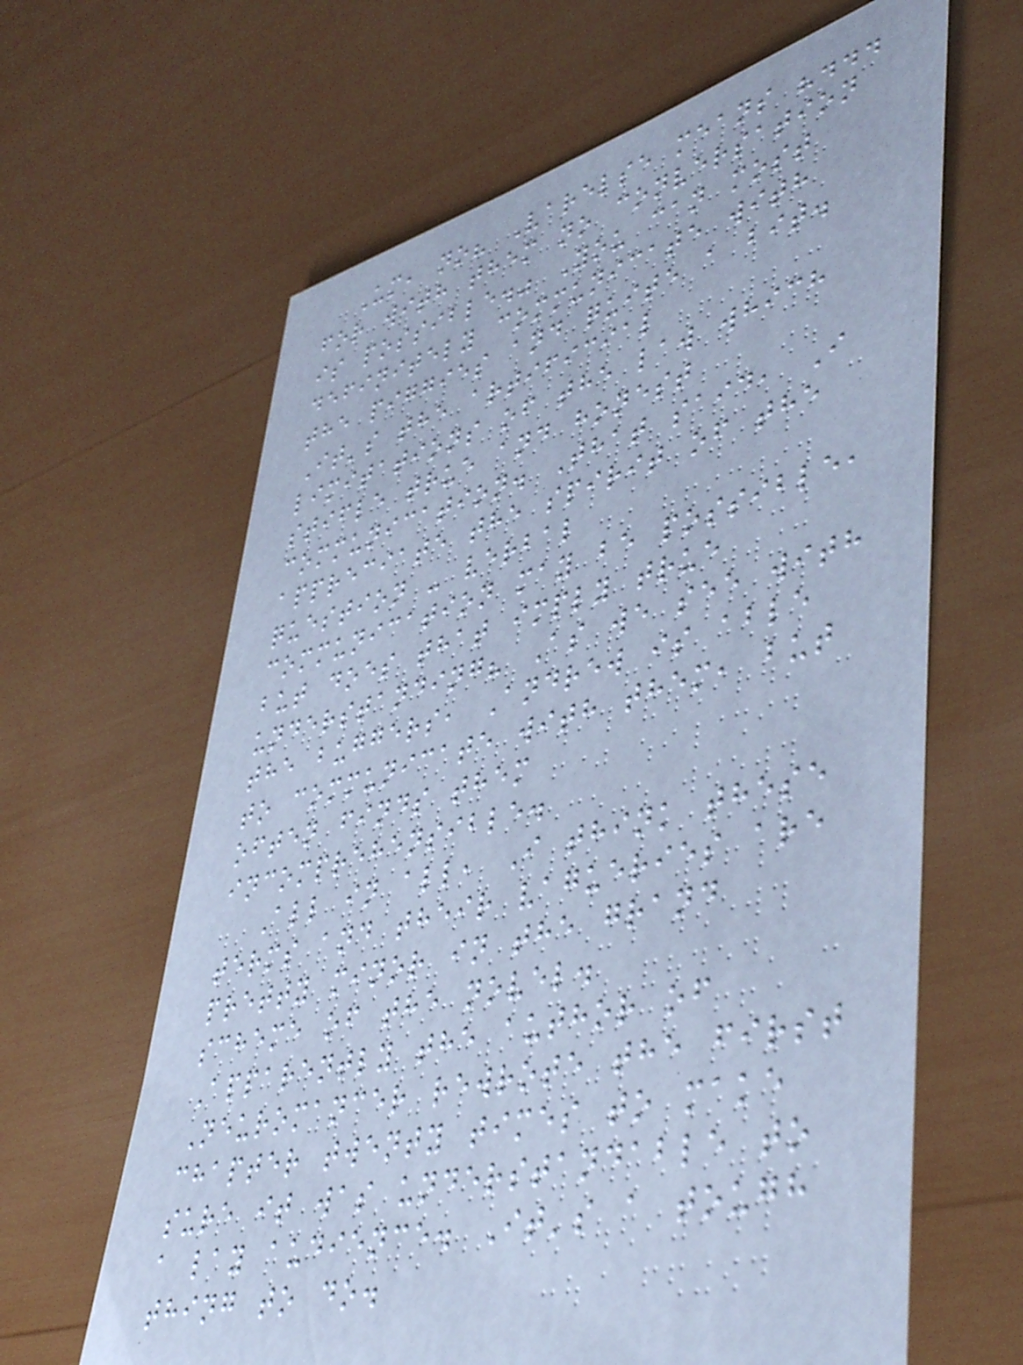Um, no? Varelse means "...
for with them no conversation
is possible." You can most
definitely communicate with
the piggies and quite a bit.
It's the artificial
limitations of the law which
stifle true and honest
communication. That said, I
appreciate the spirit of the
question - verbal
communication may be possible,
but does that imply true
understanding? As we see with
the buggers, Andrew is able
to communicate with them, but
often finds them
incomprehensible.
All in all, I think these
terms and their vagueries are
pretty minor in the grand
scheme of the novel.
Apparently the author of
Neuromancer rewrote the first
chapter twenty times to make
sure it was understandable to
a lay audience. It's a tough
thing to do.
